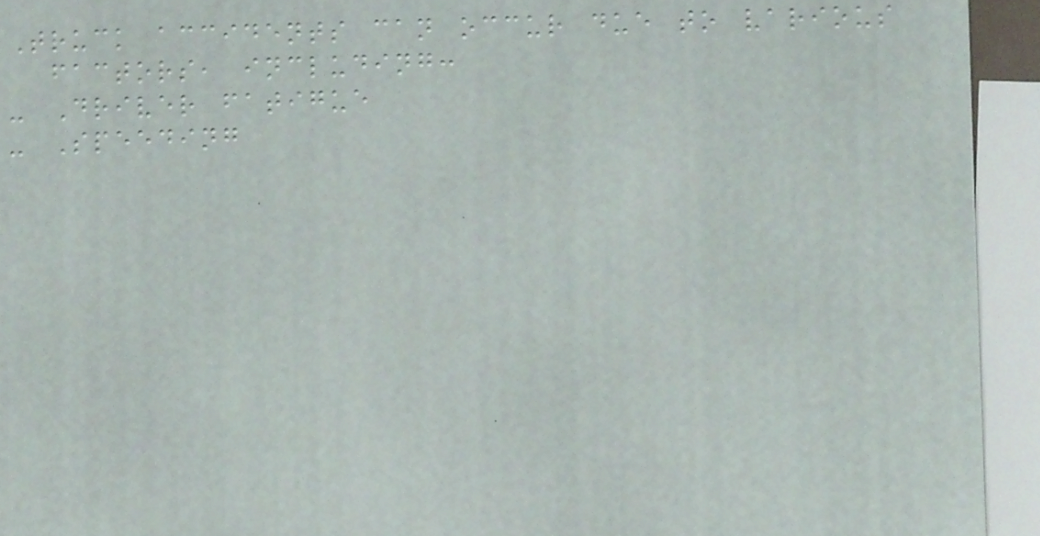Truck accidents can occur due to various
factors, including:
- Driver fatigue
- Speeding
